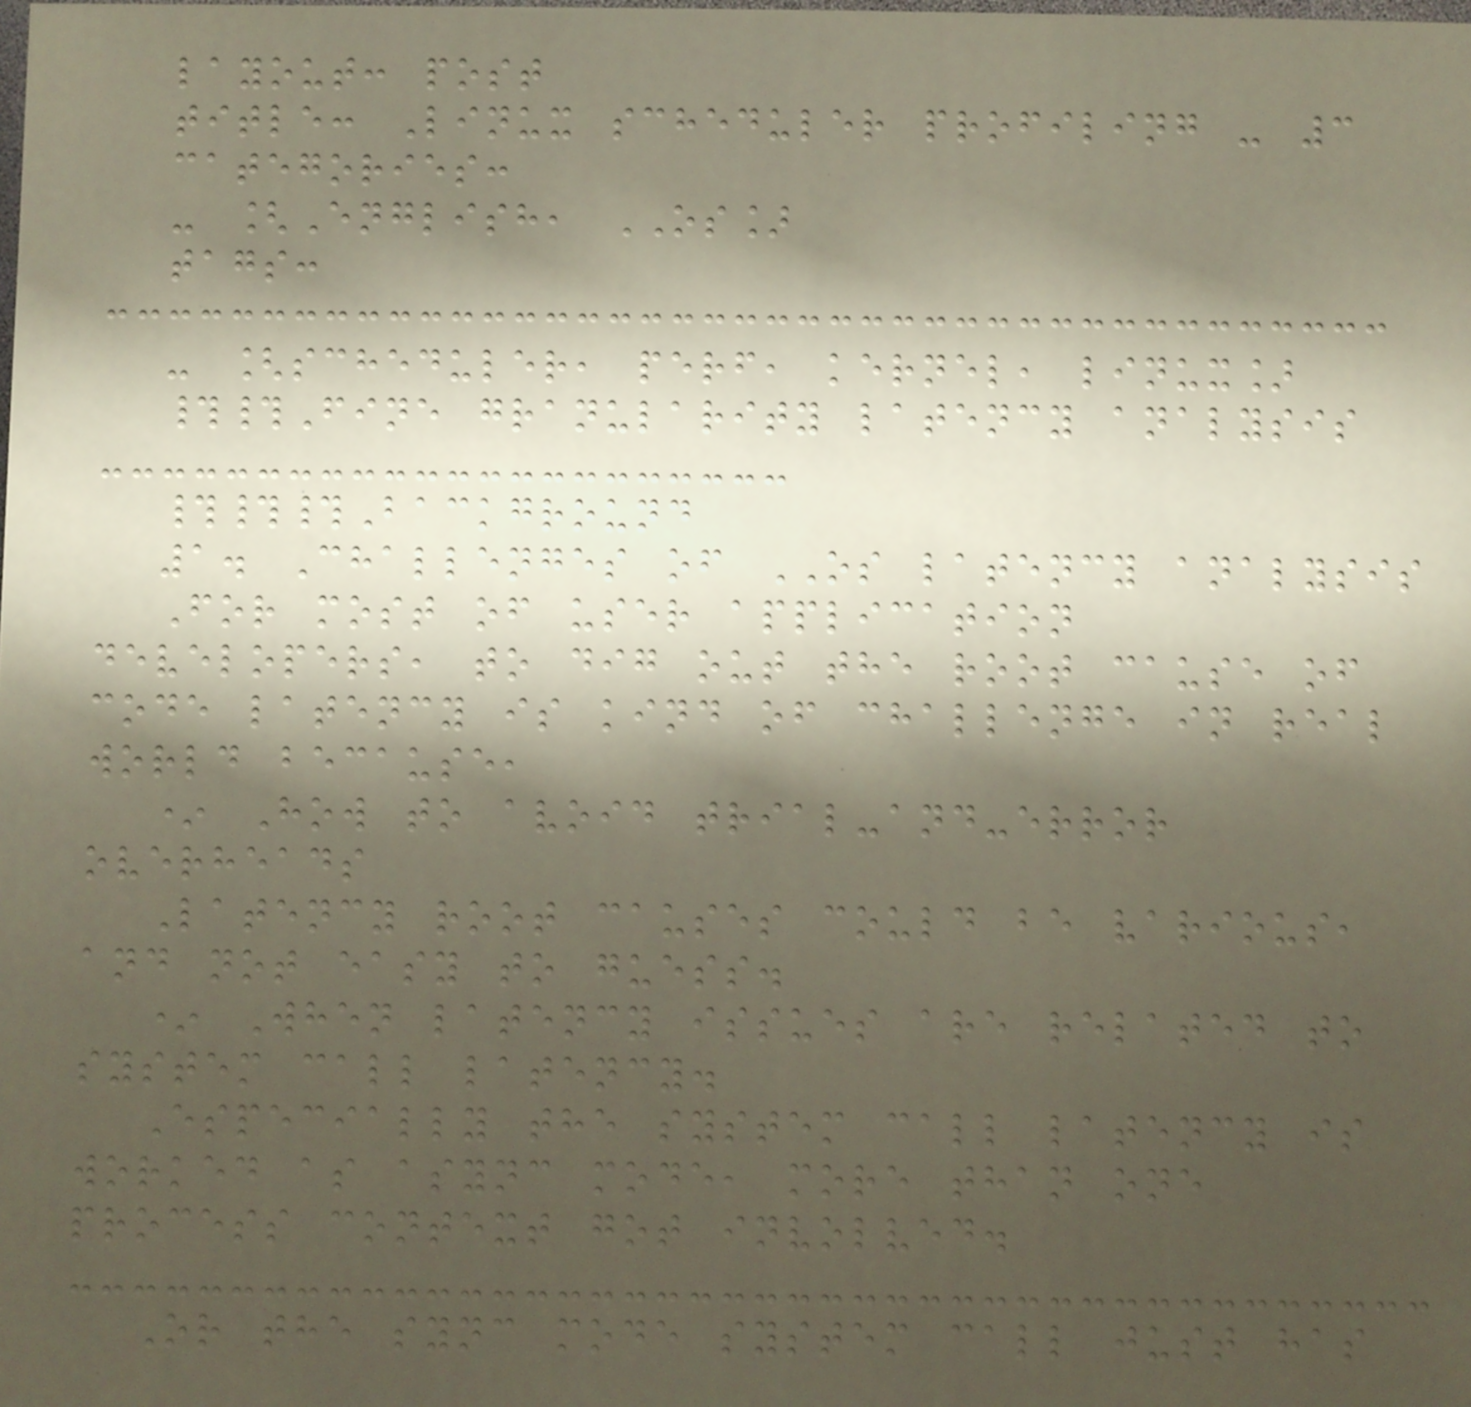layout: post
title: Linux scheduler profiling - 3
categories:
- [English, OS]
tags:
- [scheduler, perf, kernel, linux]
##Fine granularity latency analysis
###Background
1. Challenges of OS latency analysis
For most of user application
developers, to dig out the root cause of
code latency is kind of challenge in real
world because,
* How to avoid trial-and-error
overheads
Latency root causes could be various,
and not easy to guess.
* When latency issues are related to
system call latency.
Especially the system call latency is
worked as async mode, more than one
process context got involved.
Or the sync mode system call just has
